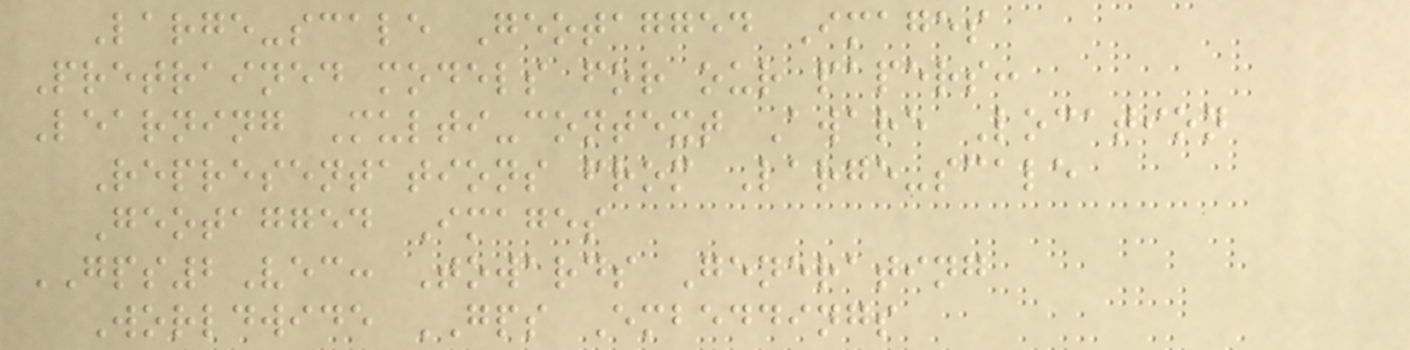Large-scale Geotagged Images
Pretrained models for our papers:
Learning Multi-context Aware Location
Representations from Large-scale
Geotagged Images
GPS2Vec: Towards Generating
Worldwide GPS Embeddings
